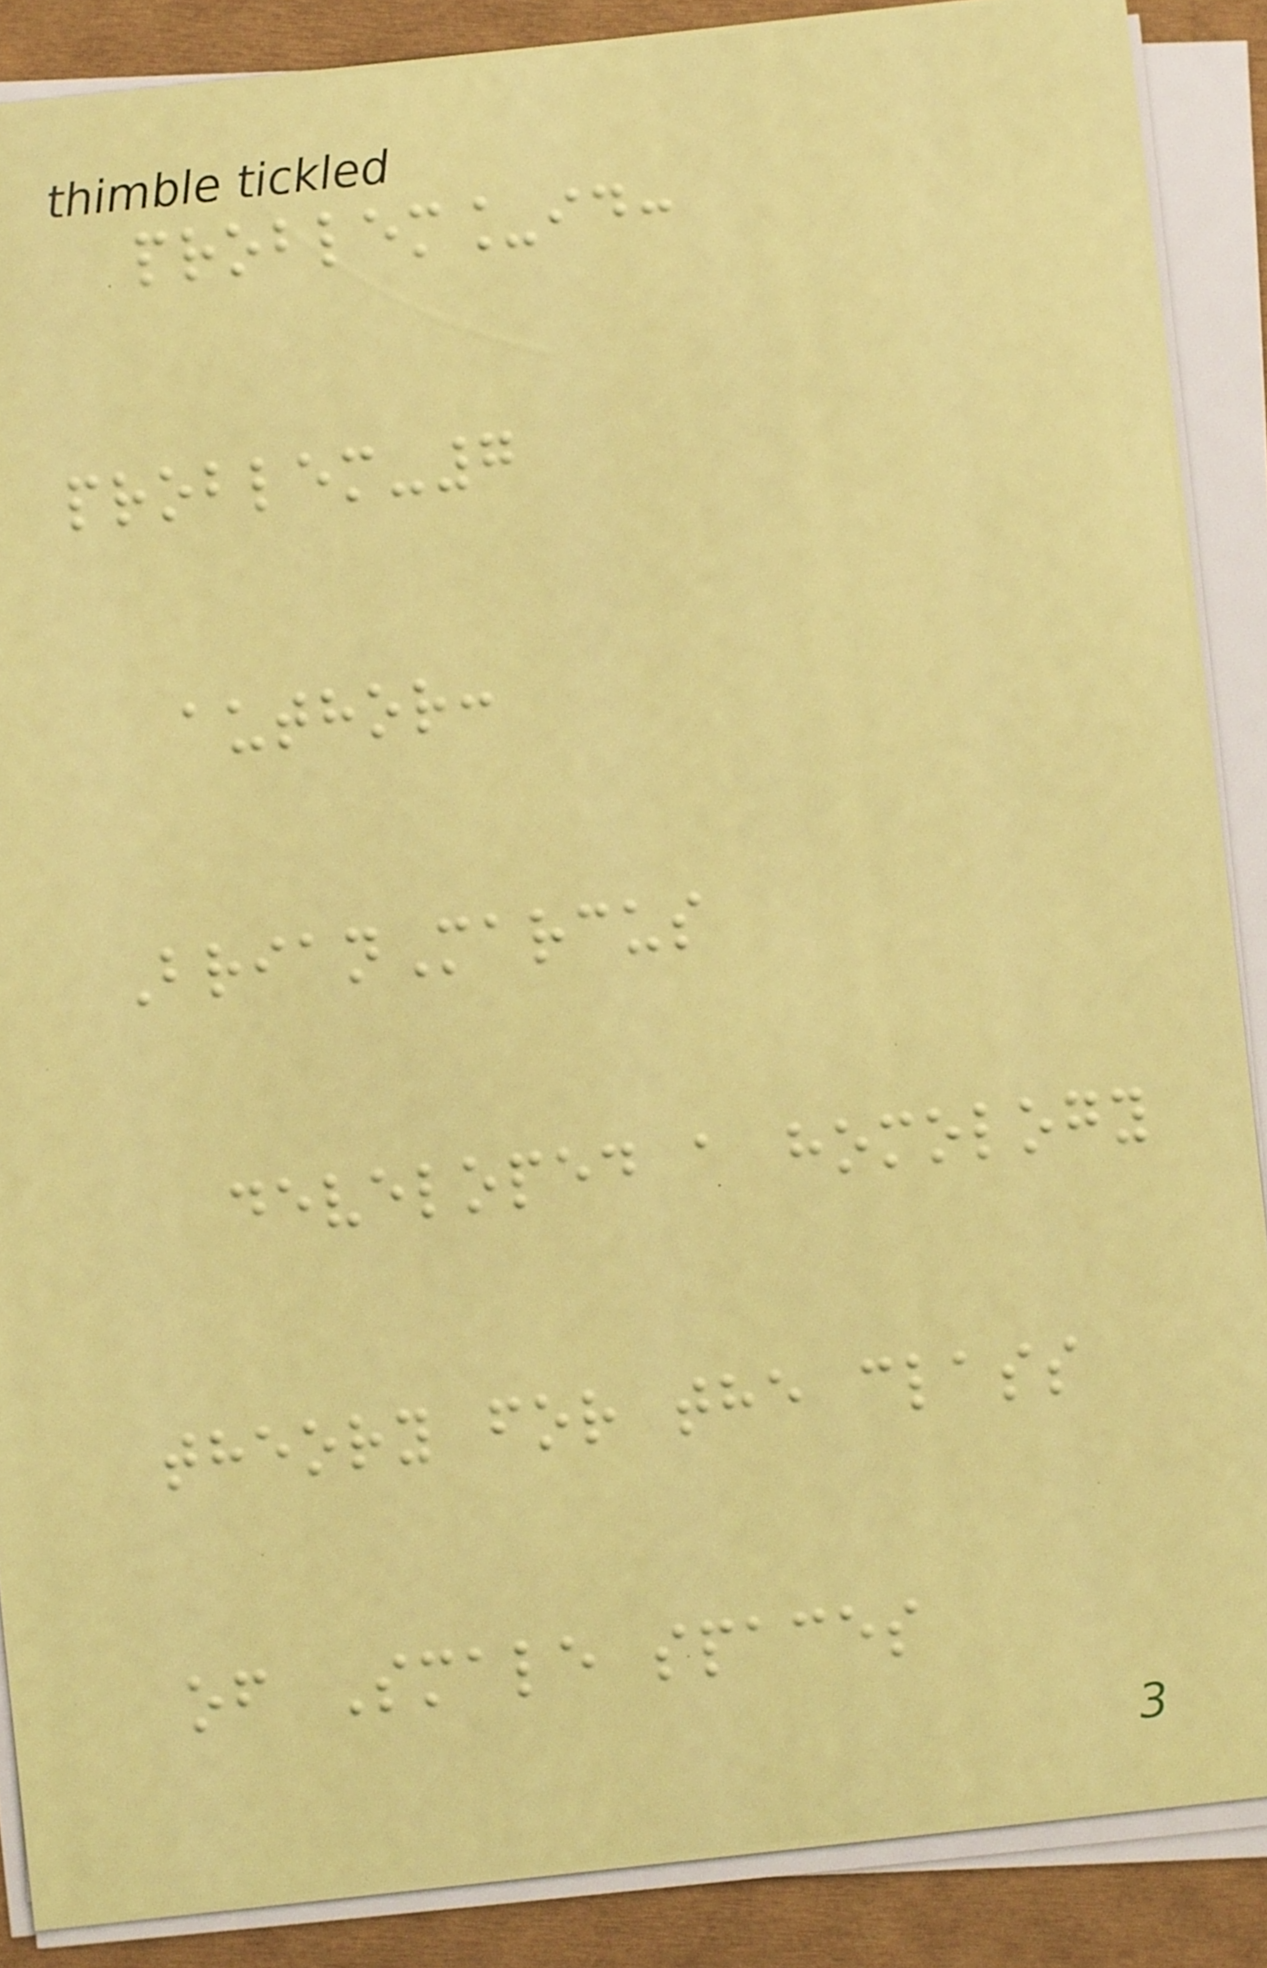problem_id:
problem-7
author:
BrianMarcus
developed a homology
theory for the class
of Smale spaces
